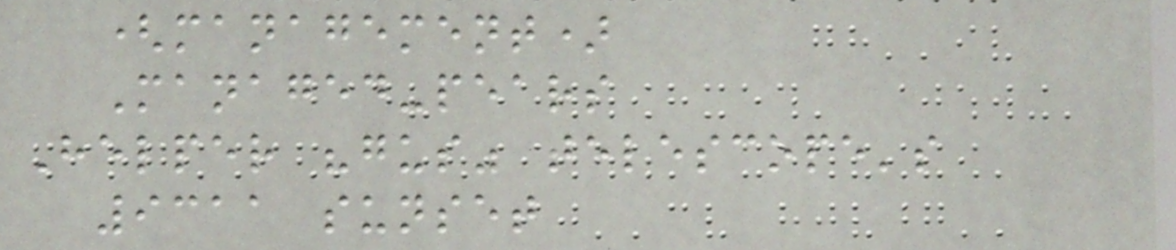(management)
Managed-pears
Helper "gus" telescope's
9311 sunset
